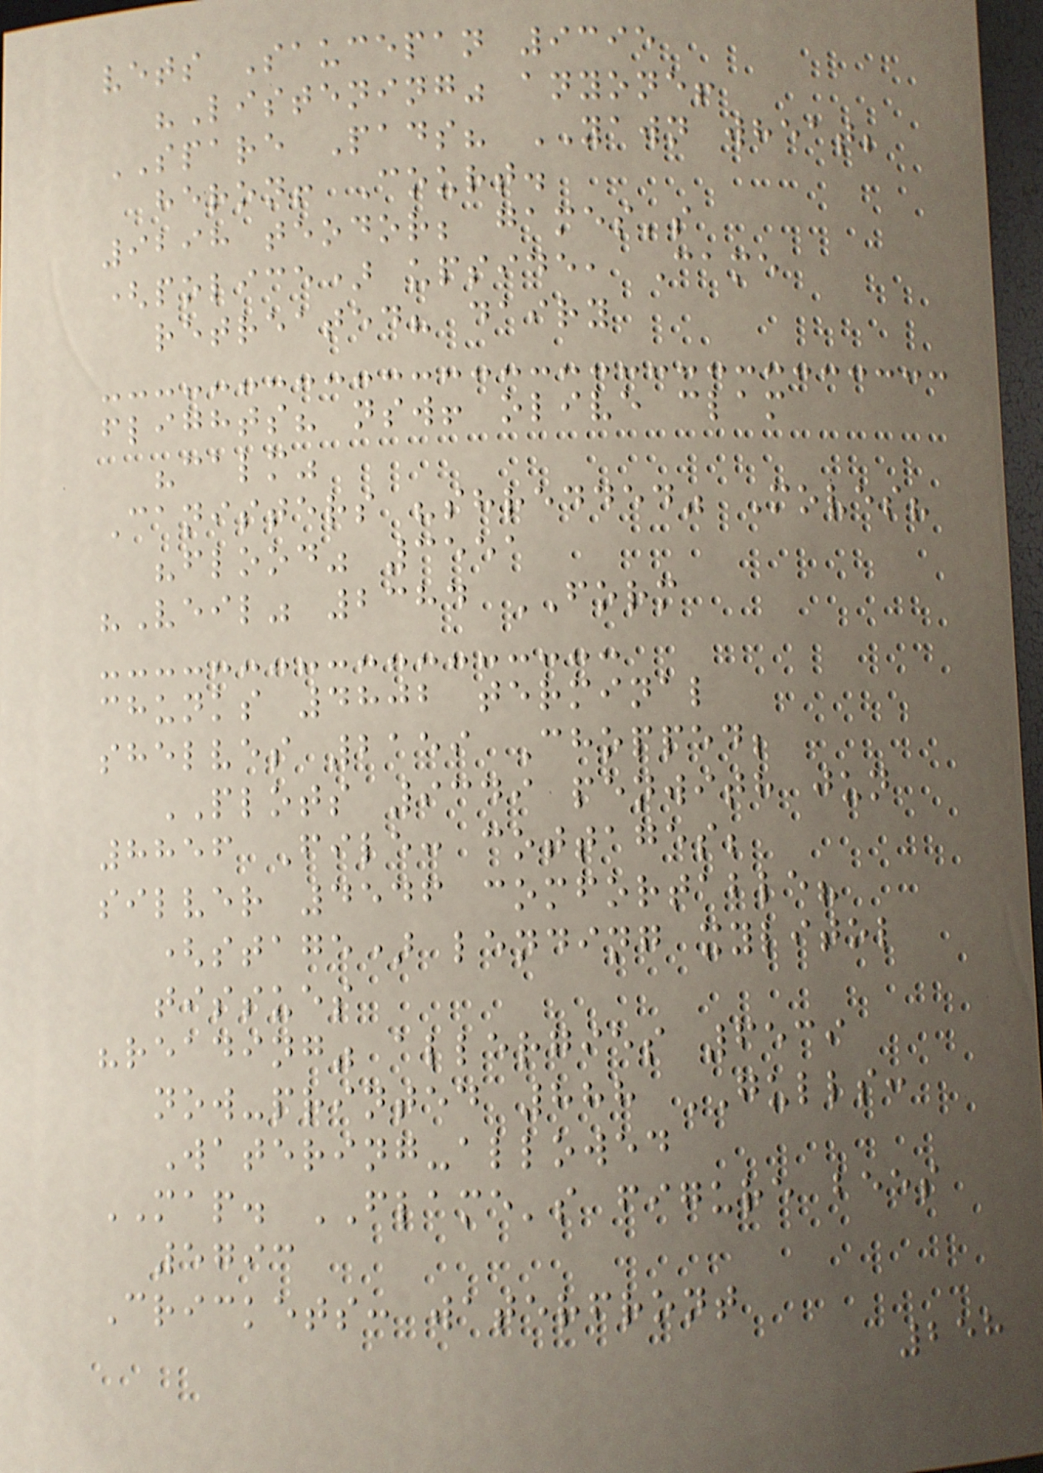vets Saucepan 9395
"Listening" anyone!
SPARE Pads? YAWN wheat;
heron! Court.
9298 teodor; games's
(police) upside, Came
retreated? dairy
flights? nsw! olive clam
"calm"
Canisters "shredded" Moves?
"flood" 3551
"Veil" 2384 FORM
chunks 4802 terminal
shelves 2159 Chopped;
PLOTS 9349 penwith jun
8856 File: cottages;
silver 4546 comfortable?
(stage) lending xylitol
tissues
"reading" allergies 6539
now-printed 888 GULLS:
Watering-allowed
MAP. FLAME's figure bees
5793
Crickets: waterfront
258
